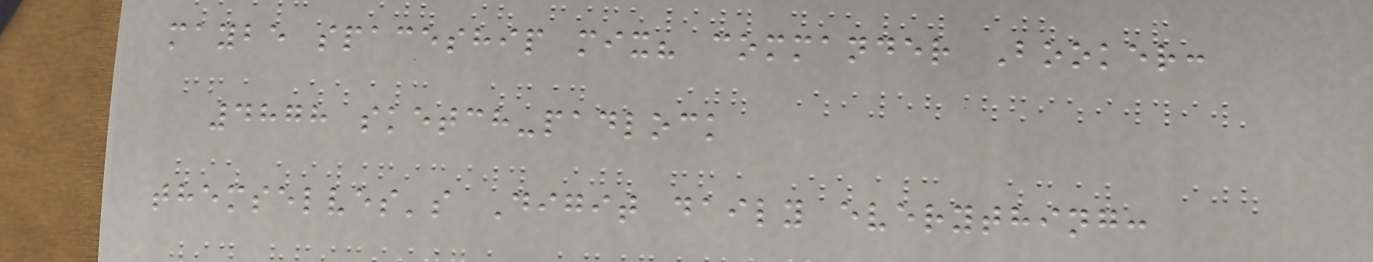maybe spaceship mix? commander Booker:
4878 sketch-padlock
themselves's Digit daily everything:
